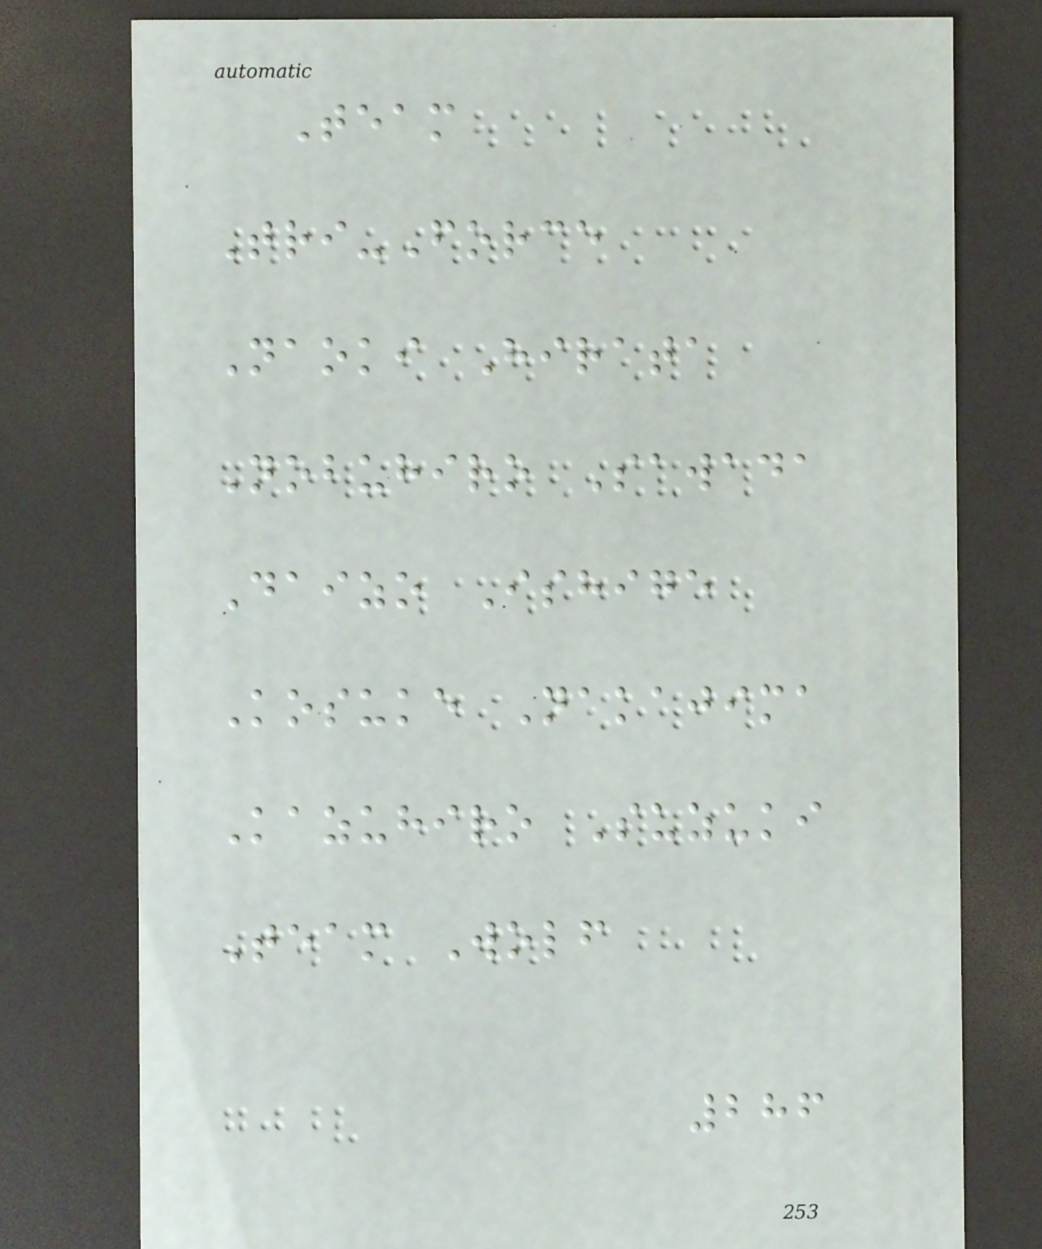Team
Tri-Force
Naoki Hirata
Nobuhiro Sawada
Daizo Ishige
Kosuke Nakajima
Kazuhiro Suzuki
Team Wolf
286
